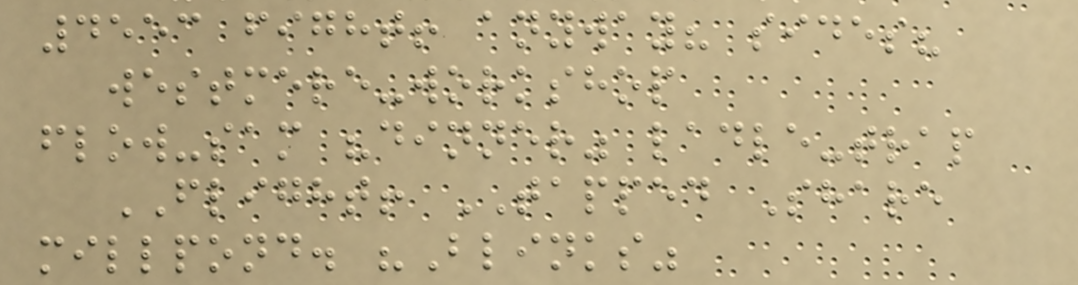4553 fight! anyway? sides?
westmere-workshop
flow-sam "dinner" ladle-trap
FLIGHT! TAPPED Share
millpond. "Blinks"
